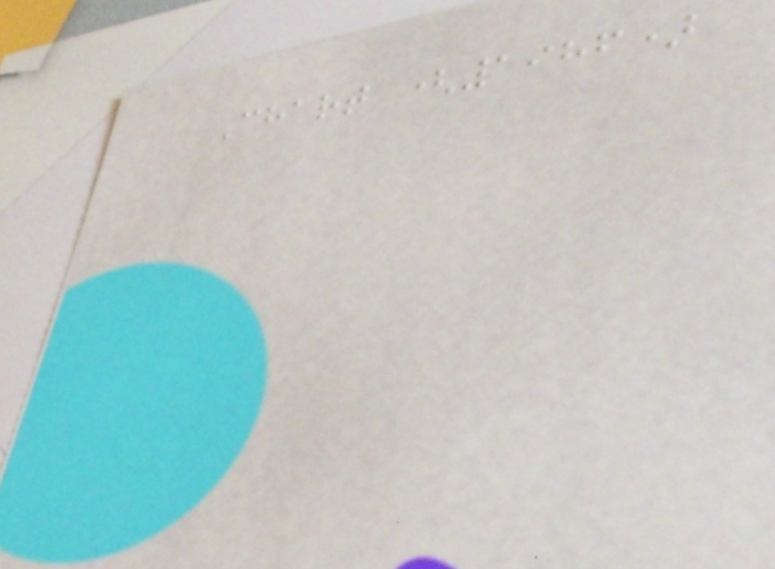Chart (1986)
